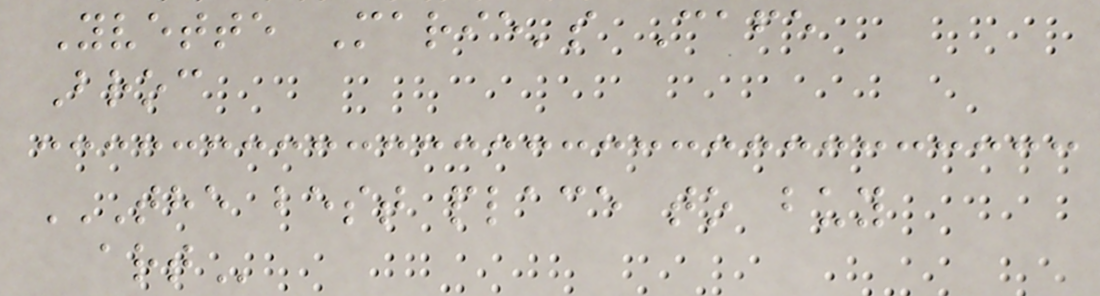Yvette Marie's Cafe
Broc
THE BEST PLACE TO BUY
ART
